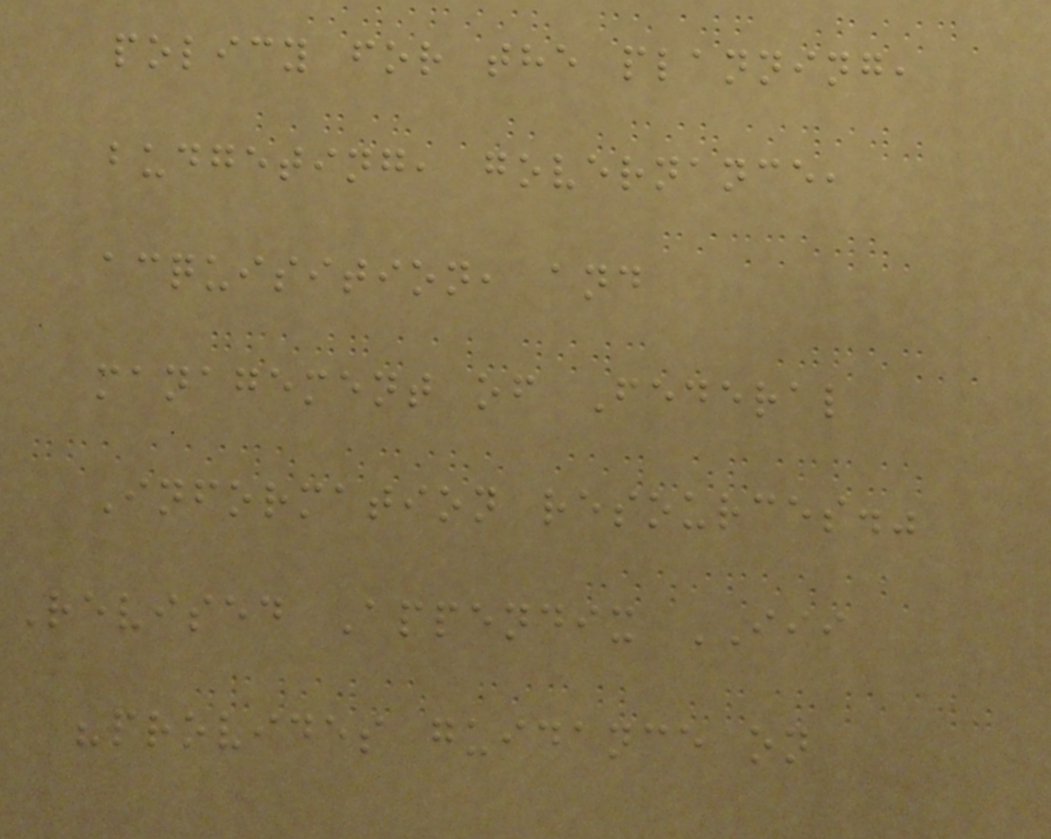policy for the planning,
budgeting, governance,
acquisition, and
management of Federal
Information resources."
Revised Appendix III
"provides guidance on
